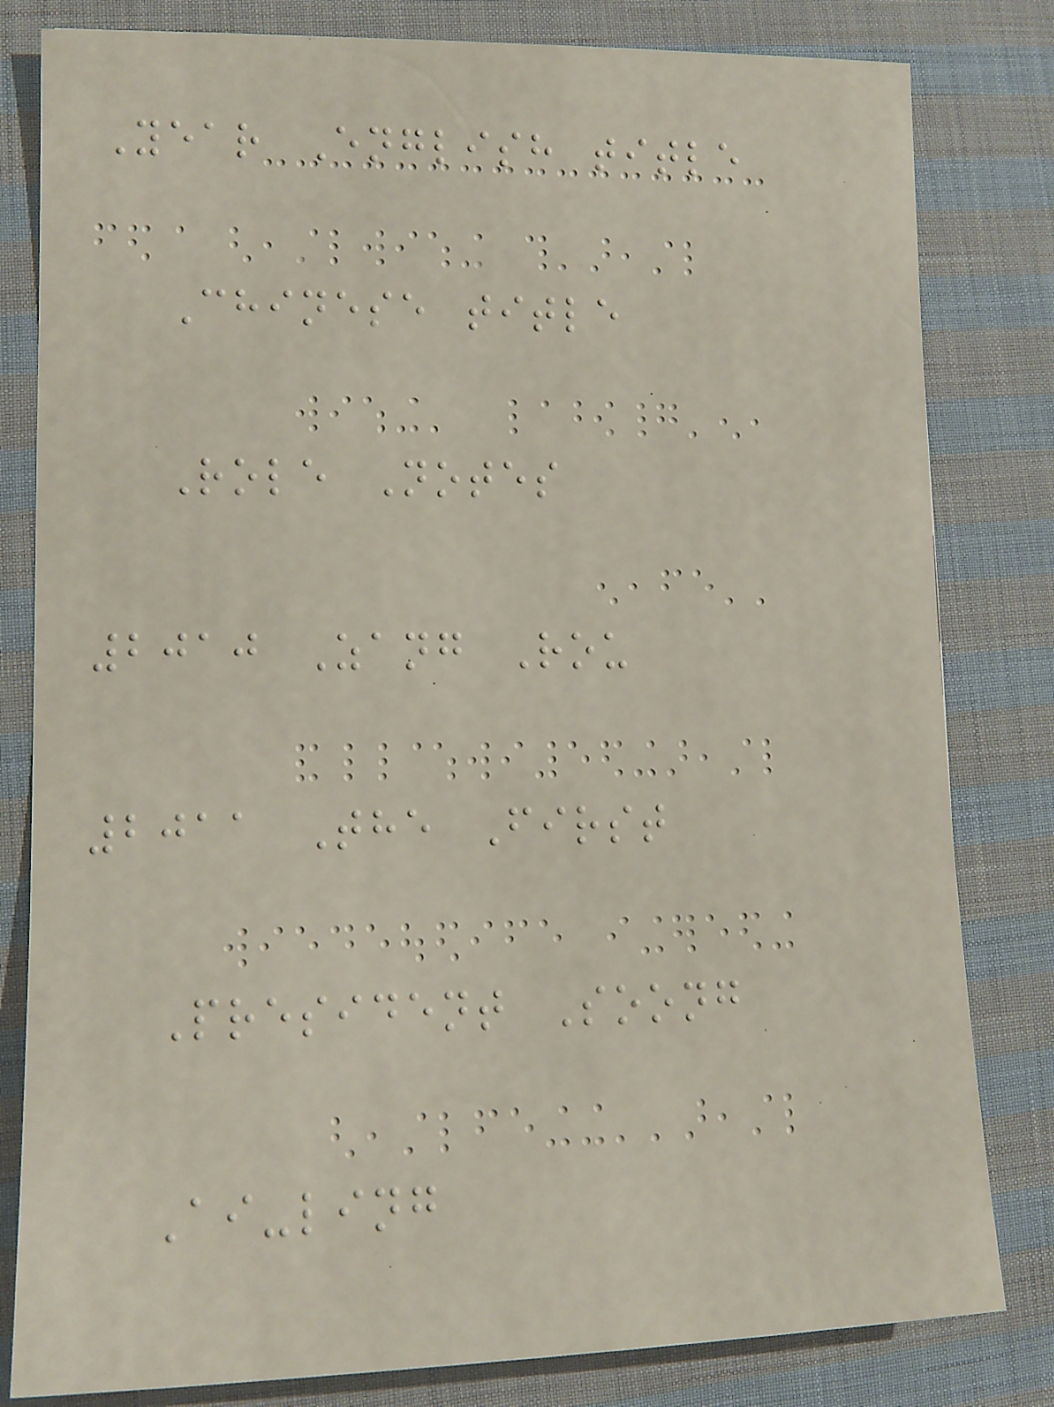Year English title
Chinese title
Role Notes
2010 Zang Rou
2011 The First
President Soong
Ai-ling
